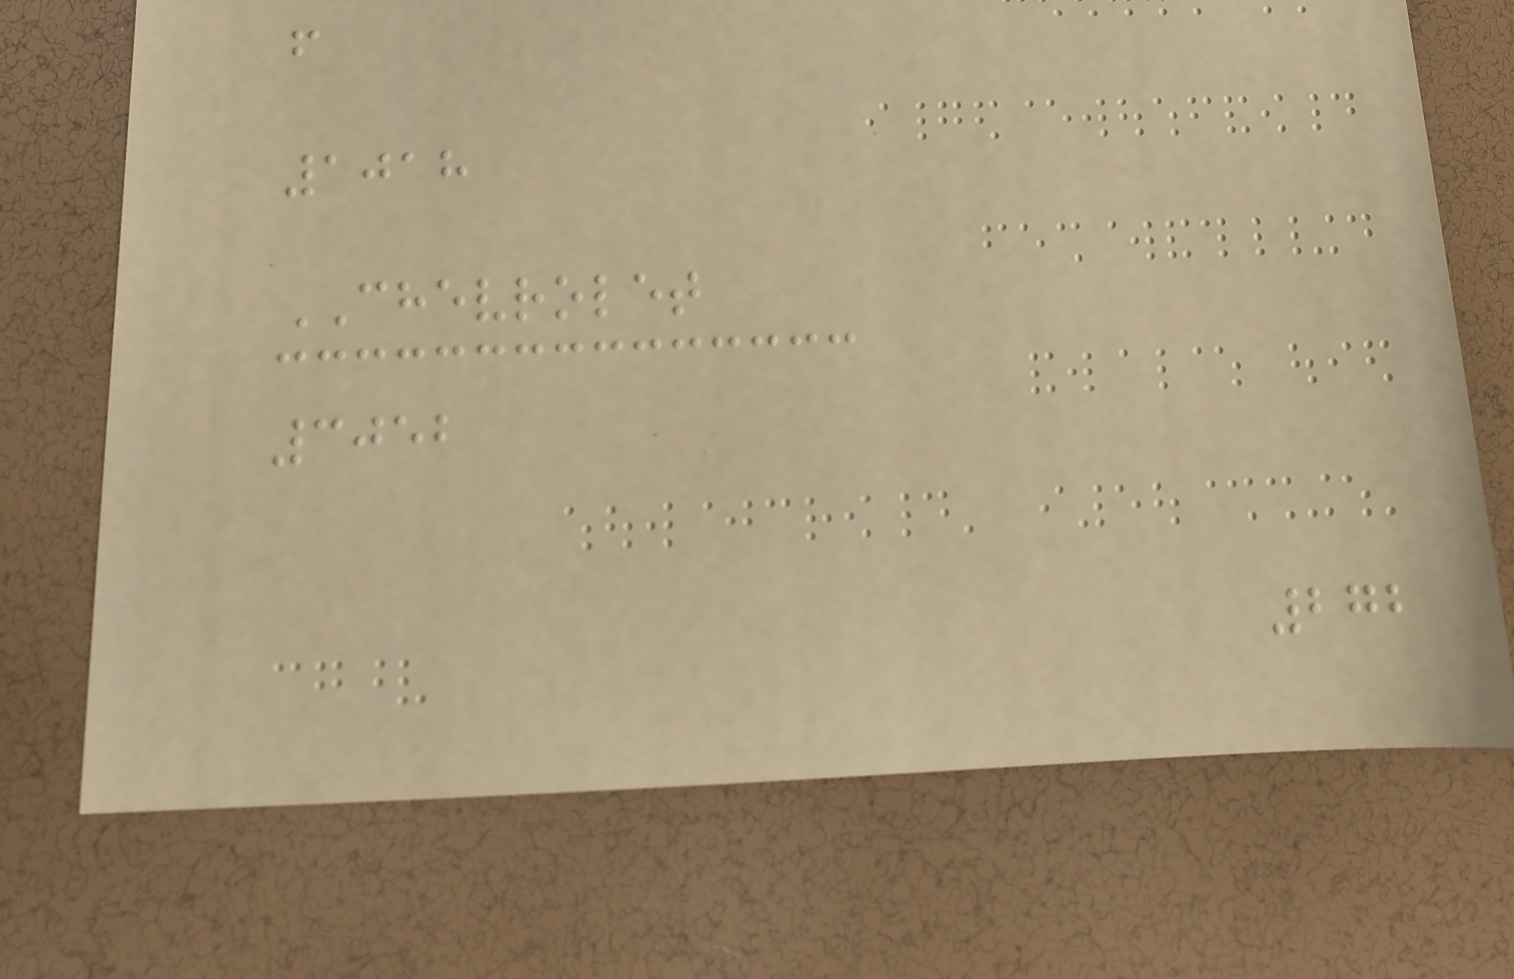f
1018
CHEVROLET
3052
272
